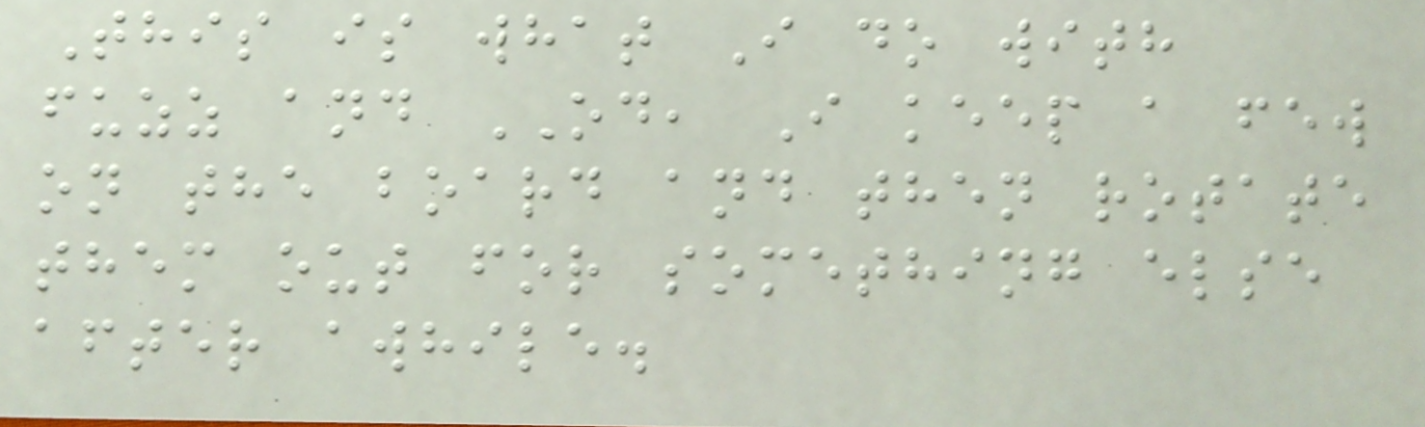This is what I do with
fuzz and OD, I keep a few
on the board and then rotate
them out for something else
after awhile.
